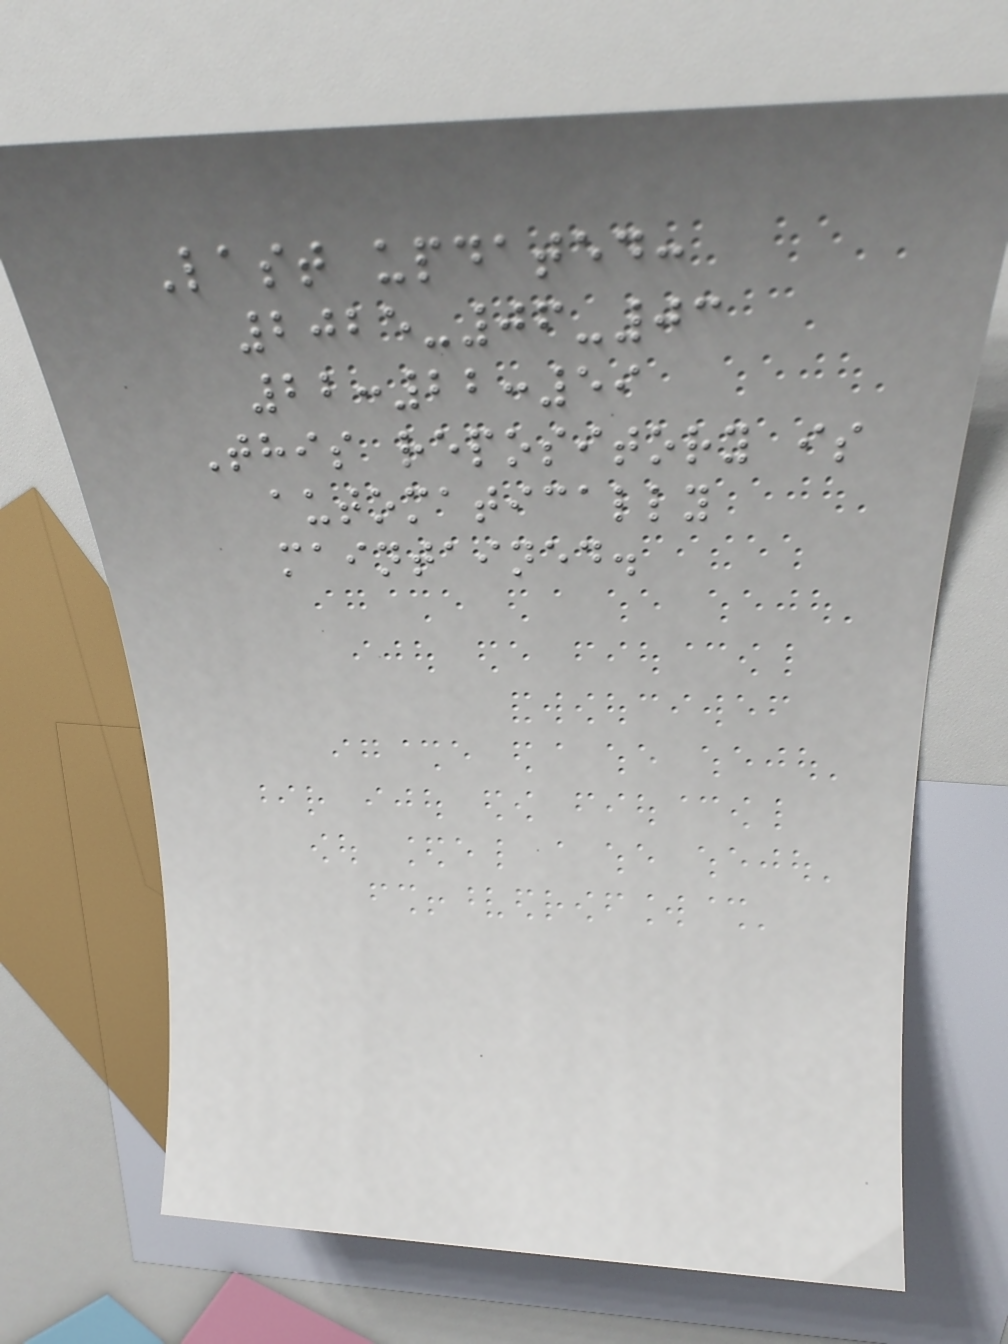Last updated:
2025-06-03
22:22:59
This repository is
automatically
maintained.
